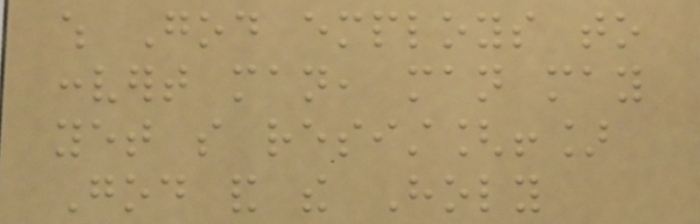which God employs to
convert man, man may
yet so resist[!]
God and the Holy
